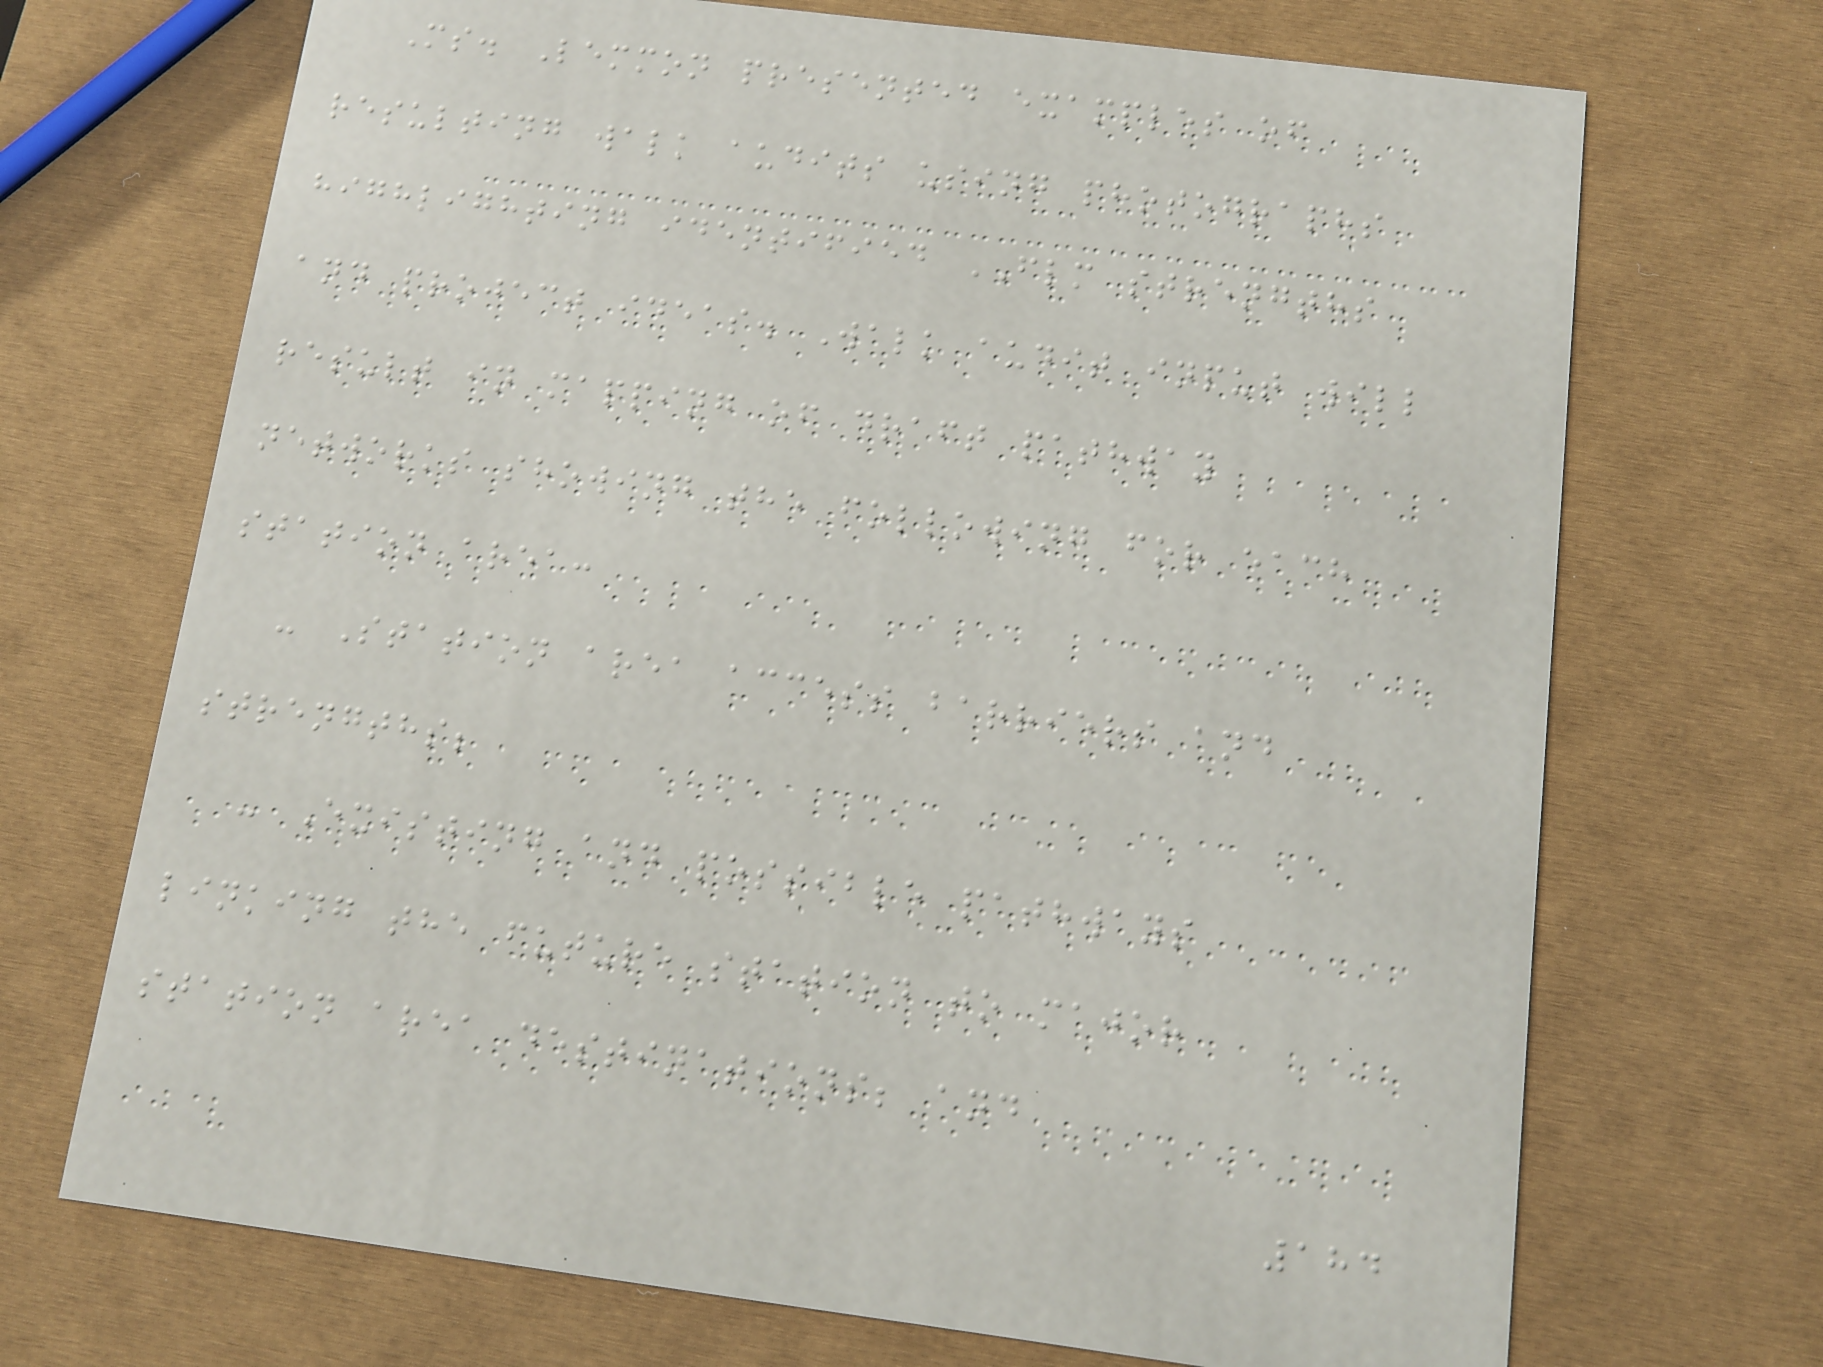Ms. Lemmon presented examples of
resulting walk audits using photographs
highlighting identified FLM strengths
and project ideas. Walk audit input will
result in mapping of draft pathway
networks showing the following for each
station area:
- Station area access barriers and
strengths;
- Existing and possible pathways
linking the future station to major
station area destinations; and
184
